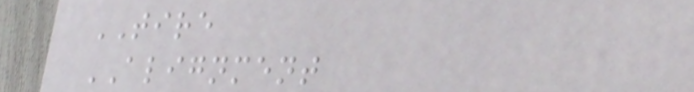TIRE
ALIGNMENT
